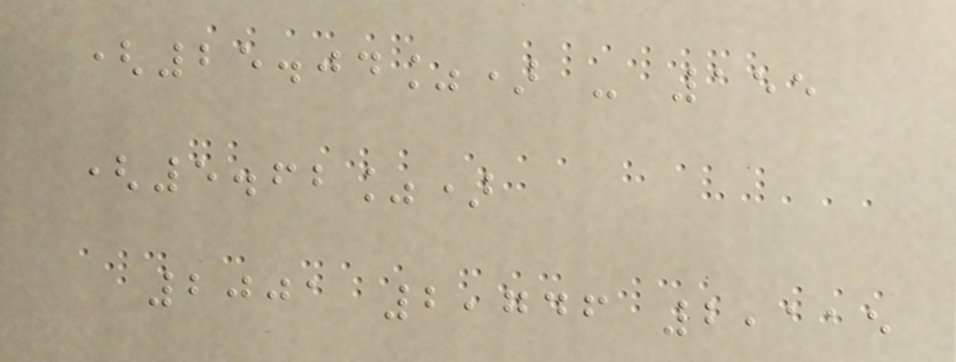(25.04%) - 155
(5.62%)
2001 2,746 2,115
